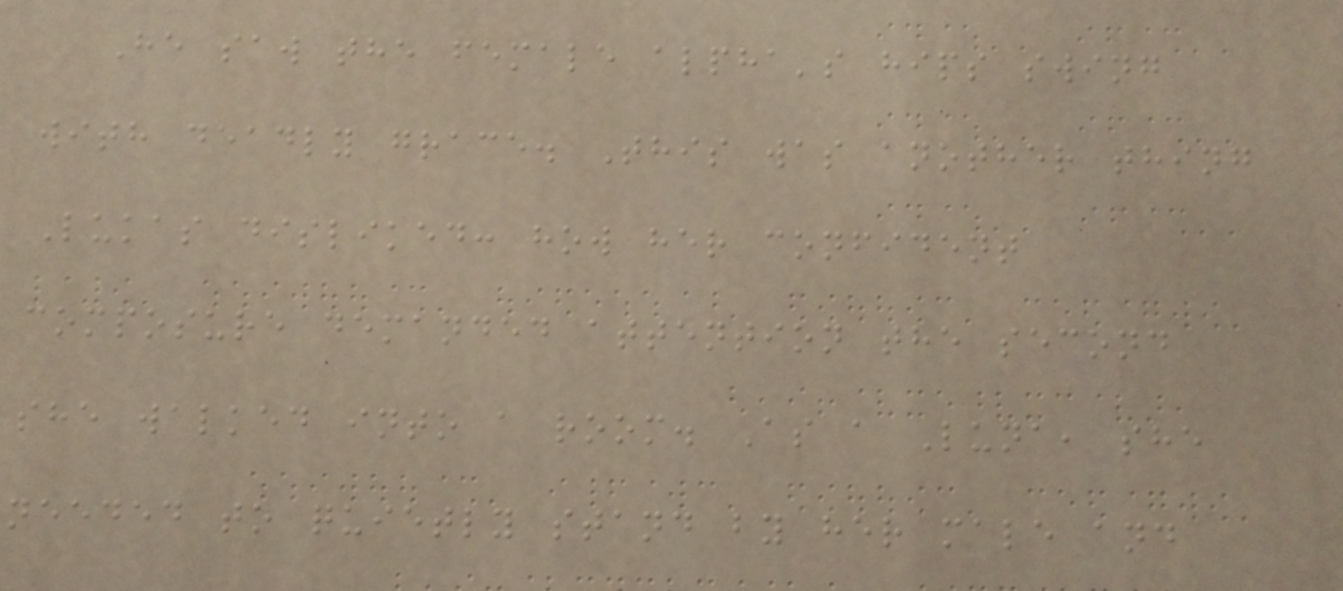He saw the female alpha's hips swing
with deadly grace. This was another thing
Lukas disliked: how her confident
composure demanded attention the second
she walked into a room. As a Luna, she
needed to quietly stand by her male and
